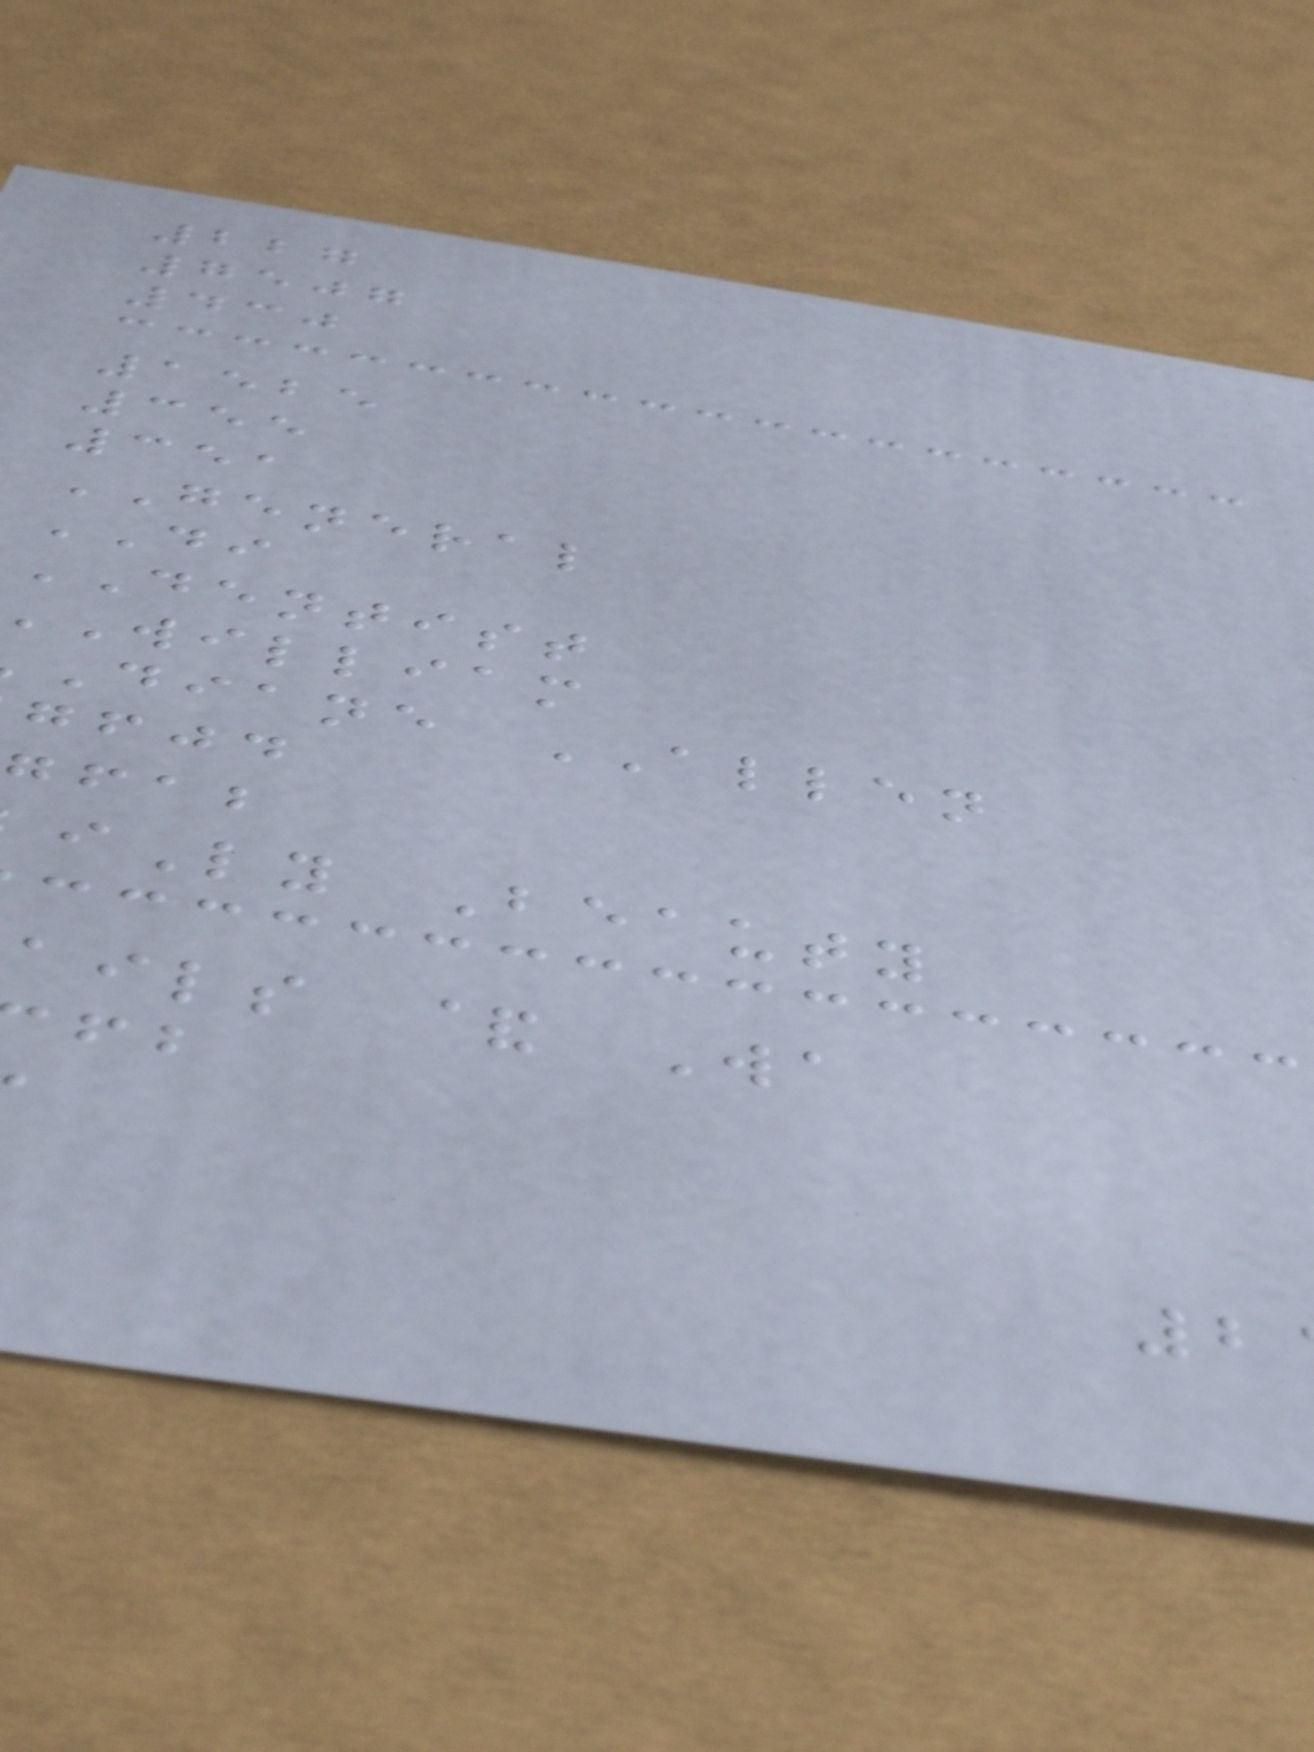227
7507
430
1525
355
351
GENERAL
DI
DENTIST
william
diane ALLEN
gfjd
iLy Beauty
ails & Wa
